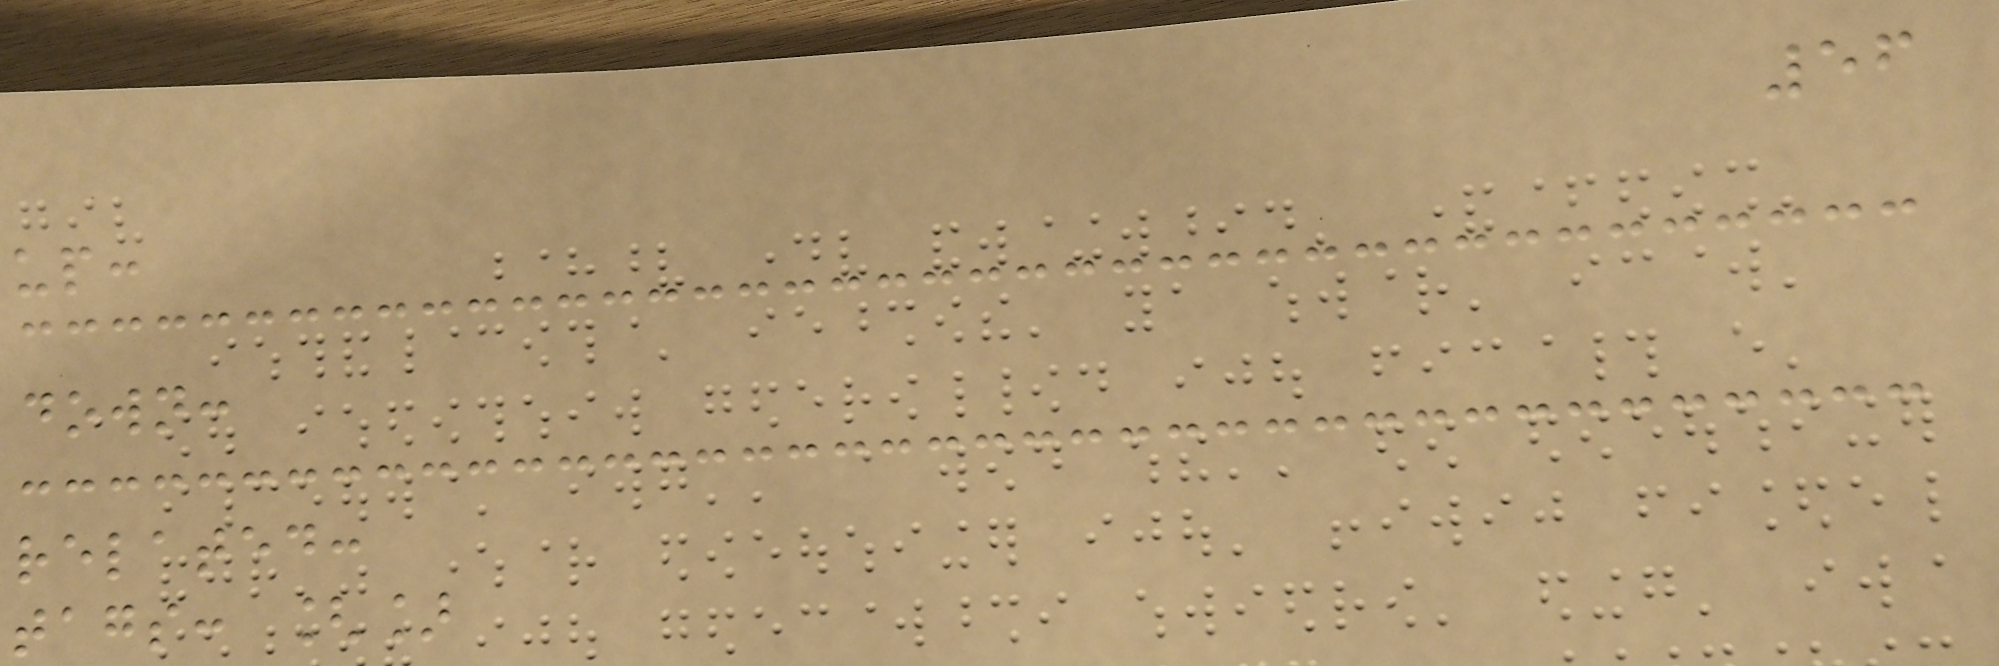56
up:
down:
related:
tags: []
